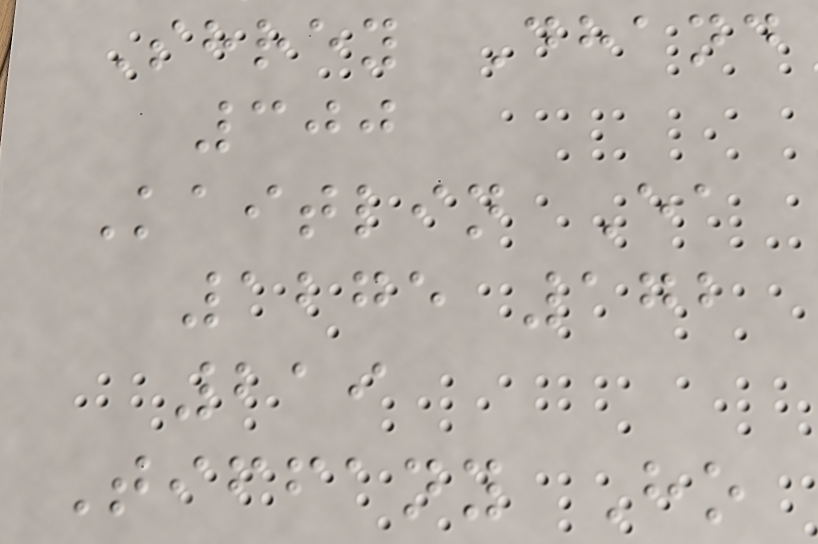Shrey Dhand
300
Kaitlin Ea
1275 172
219
Tiffany Ho
